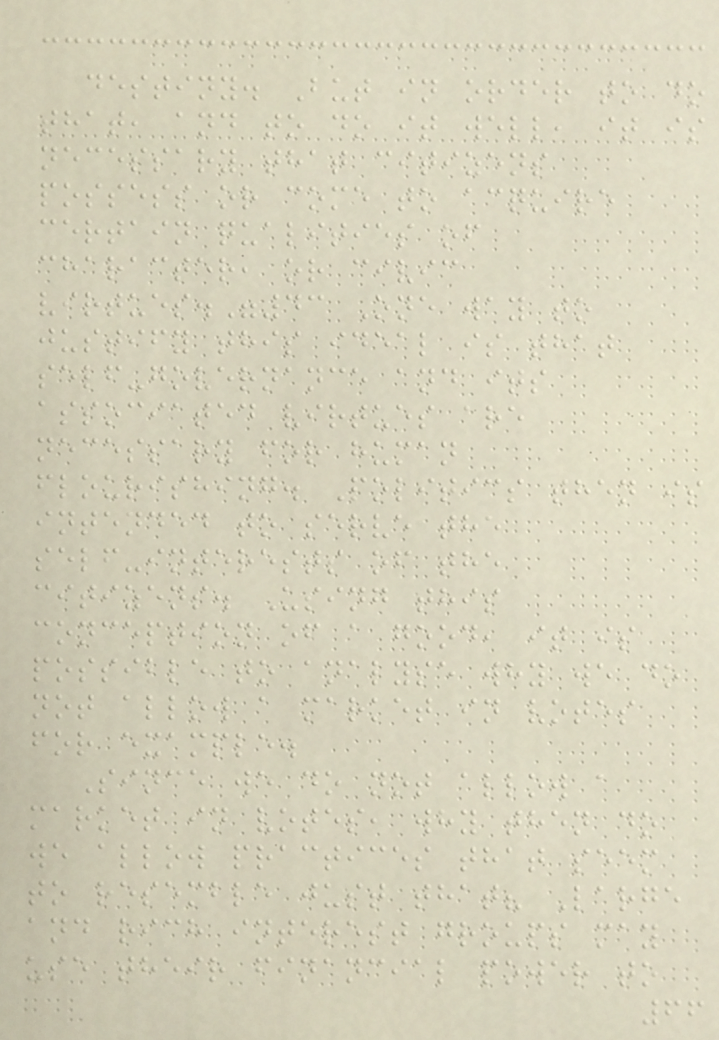destiny. But in order to do
that, and to do it well, it is
necessary that citizens
possess or come to acquire
certain qualities of
character, or civic
virtues."43 One way to
justify this ideal is that
self-governance and its
associated virtues are
necessary for human
flourishing. Politics then is
intended to serve the
self-interests of the
citizens. Using this
conception of a good, it is
possible to analyse why we do
not allow a market in votes
for example.
Since we do not allow a
market in votes, why then do
we allow practices that seem
to resemble just that? Large
and rich interest groups may
use their financial power to
66
